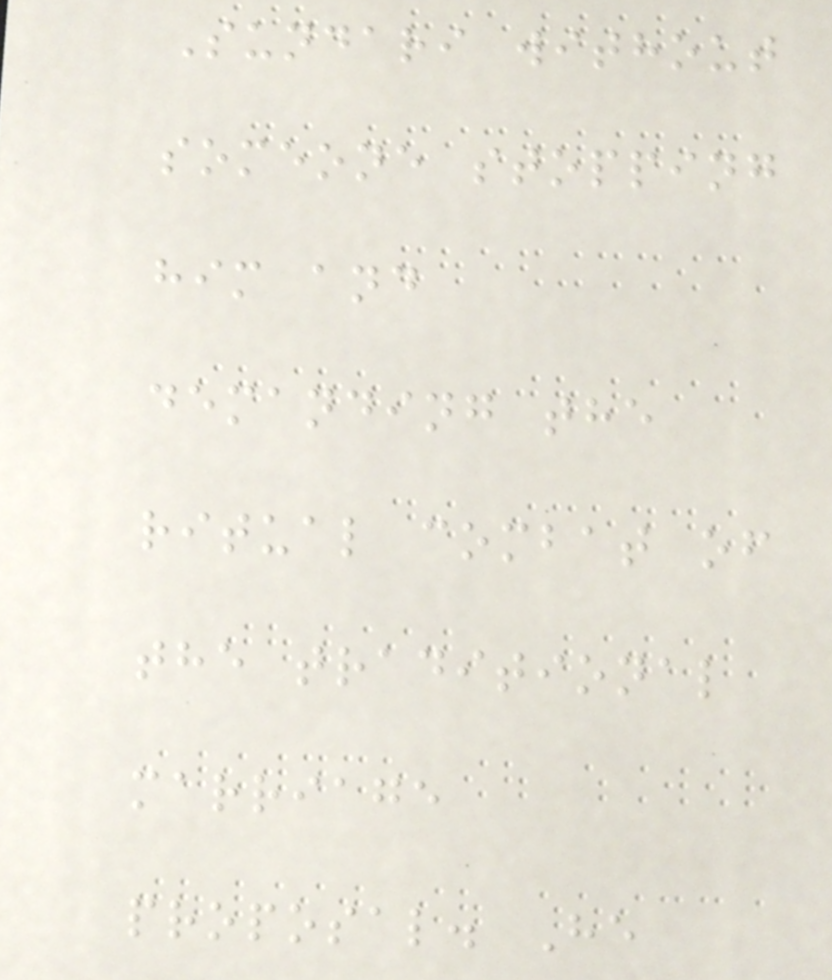Sundari without
someone stopping
him and
demanding the
ritual combat of
the traditional
marriage
proposal. He
